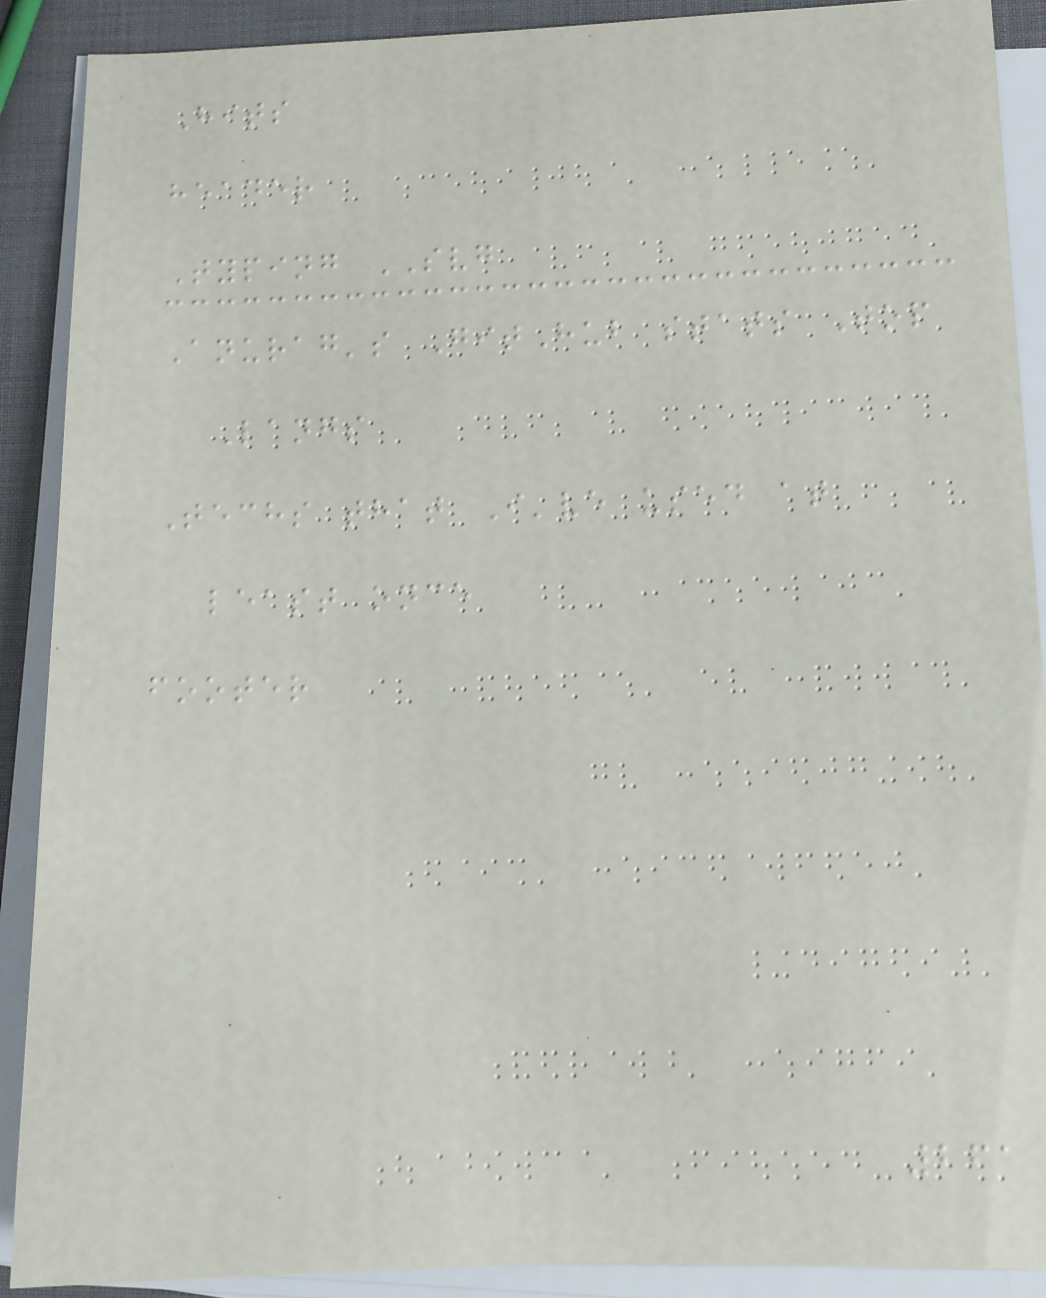Hits
header
Typing SVG
Anurag's GitHub stats Top
Langs
Techs that I've used at
least once
footer
261
